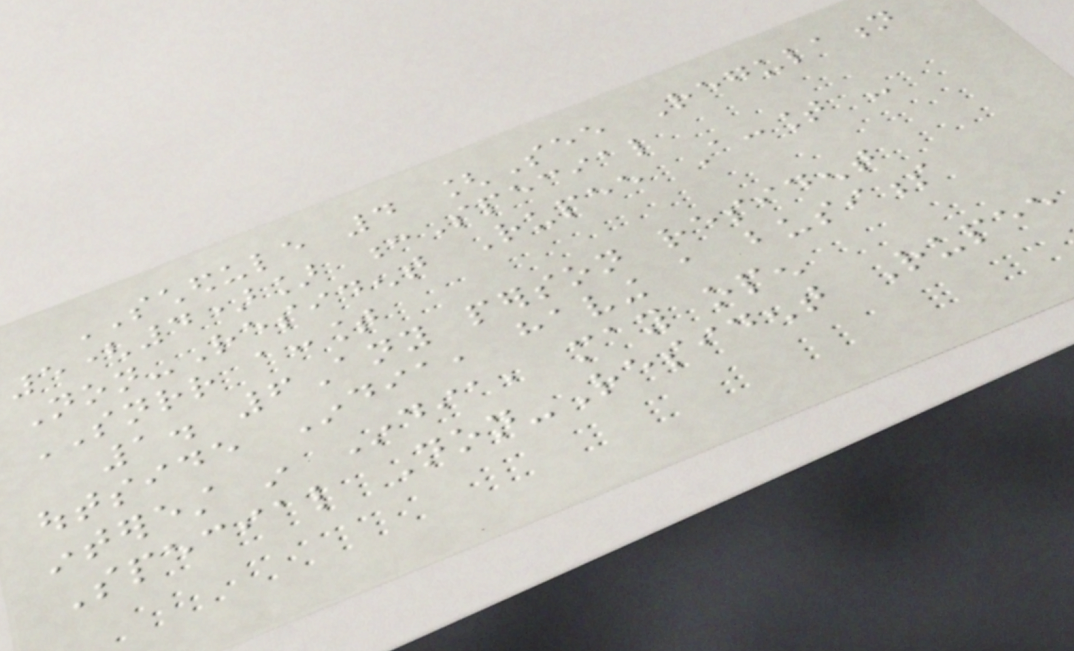SCHEDULE 4 [See Regulation
5(4)] :Special
Non-Resident Rupee Account -
SNRR account
1. 6Any person resident
outside India, having a business
interest in India, may open
Special Non-Resident Rupee
